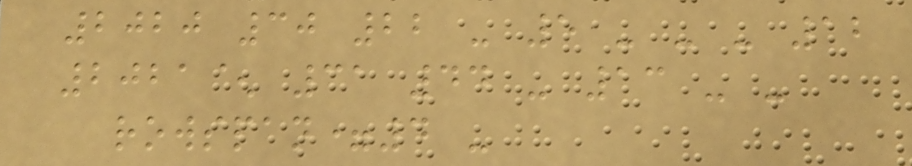2020 30 22 - 5 - - - 12
2021^ 31 44 - 13 - -
rowspan=4 -
